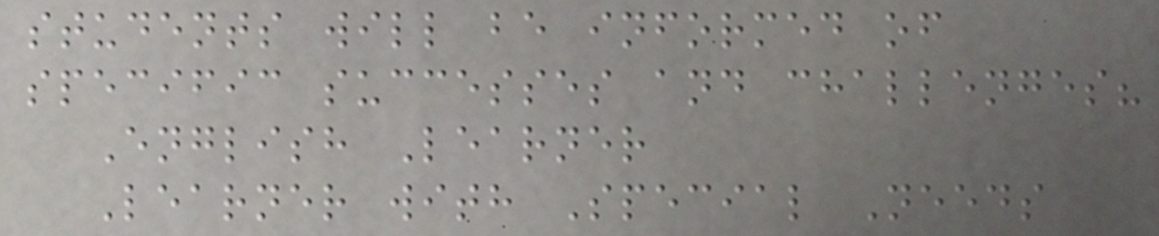students will be informed of
specific successes and challenges?
English Learner
Learner with Special Needs
